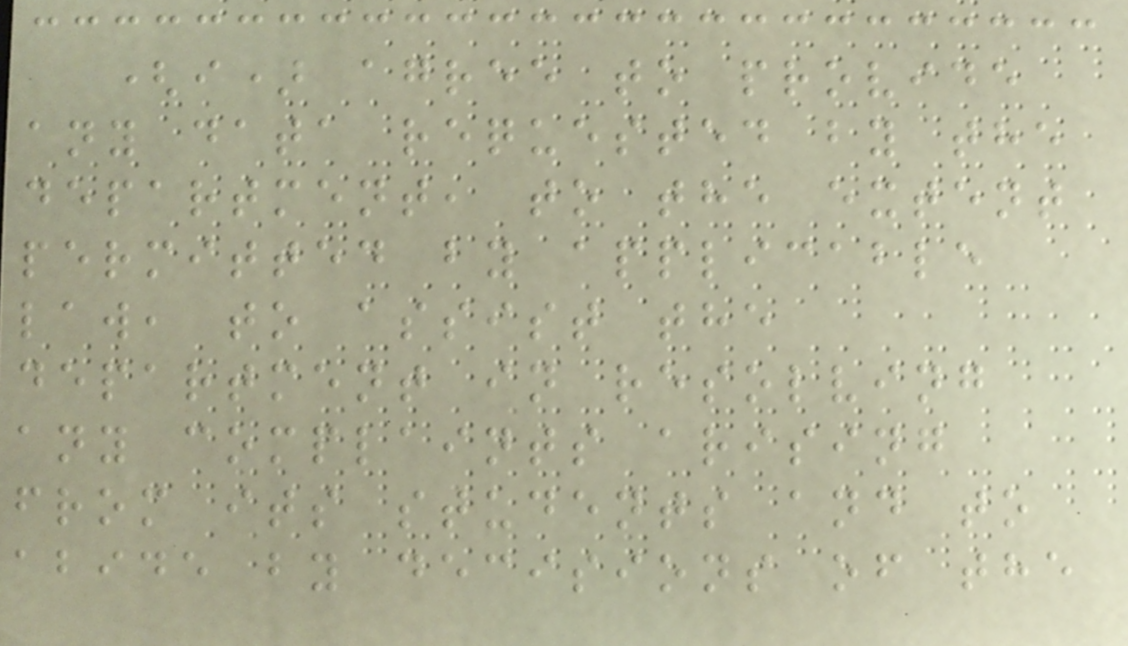(i) agree to provide
any data requested by the
department, to the extent
permitted by applicable
law, to assist the
department in resolving
any complaints arising
from its students and to
abide by decisions of the
